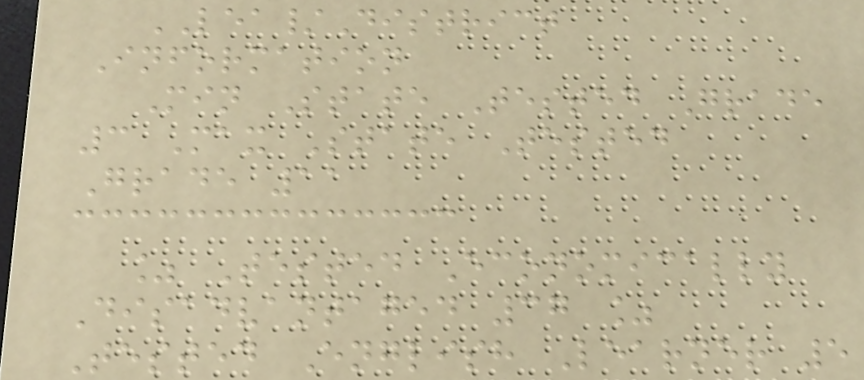LEA/District
Information
Min State Tested Grade
3 Max State Tested
Grade 11
% Tested Economically
Disadvantaged 37 %
Tested English Learner 5
